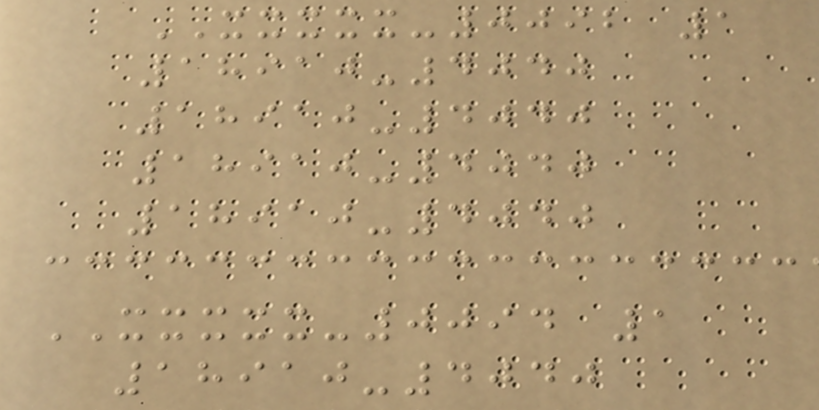XXXXX-0092 1
18910-4040
18910-4040
18910-4040
18910-4040
XXXXX-0094 1
18910-4040
